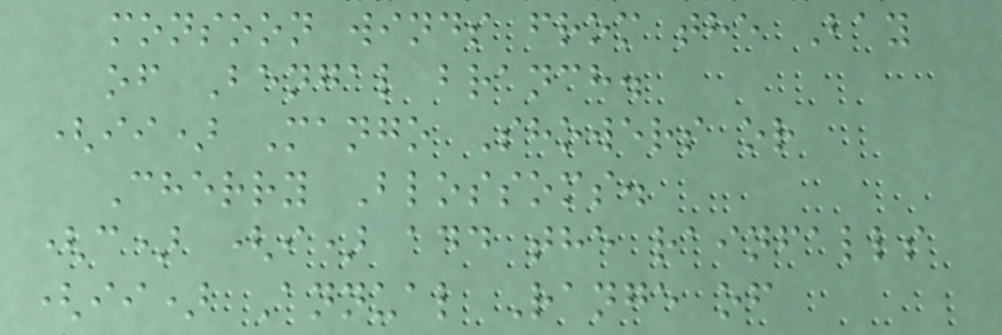monsoon winds from the Bay
of Bengal branch.
(ii) Mango Showers or
Cherry Blossoms.
(c) (i) add the rainfalls
(ii) Annual Range of
